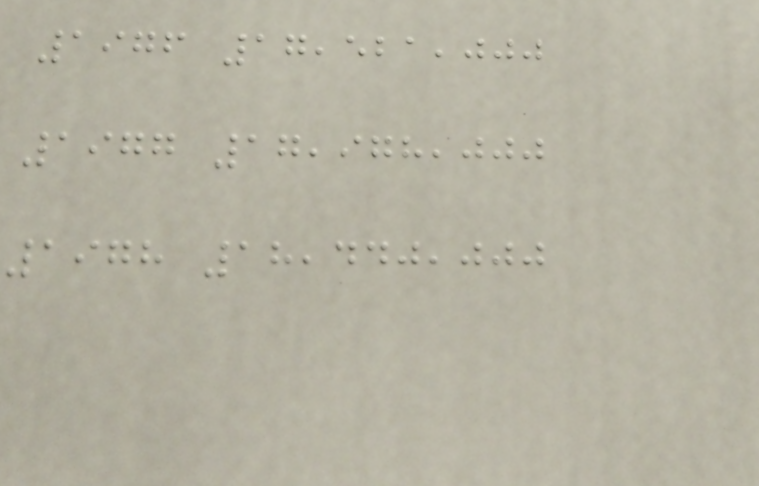1976 17,521,000
1977 17,978,000
1978 18,440,000
